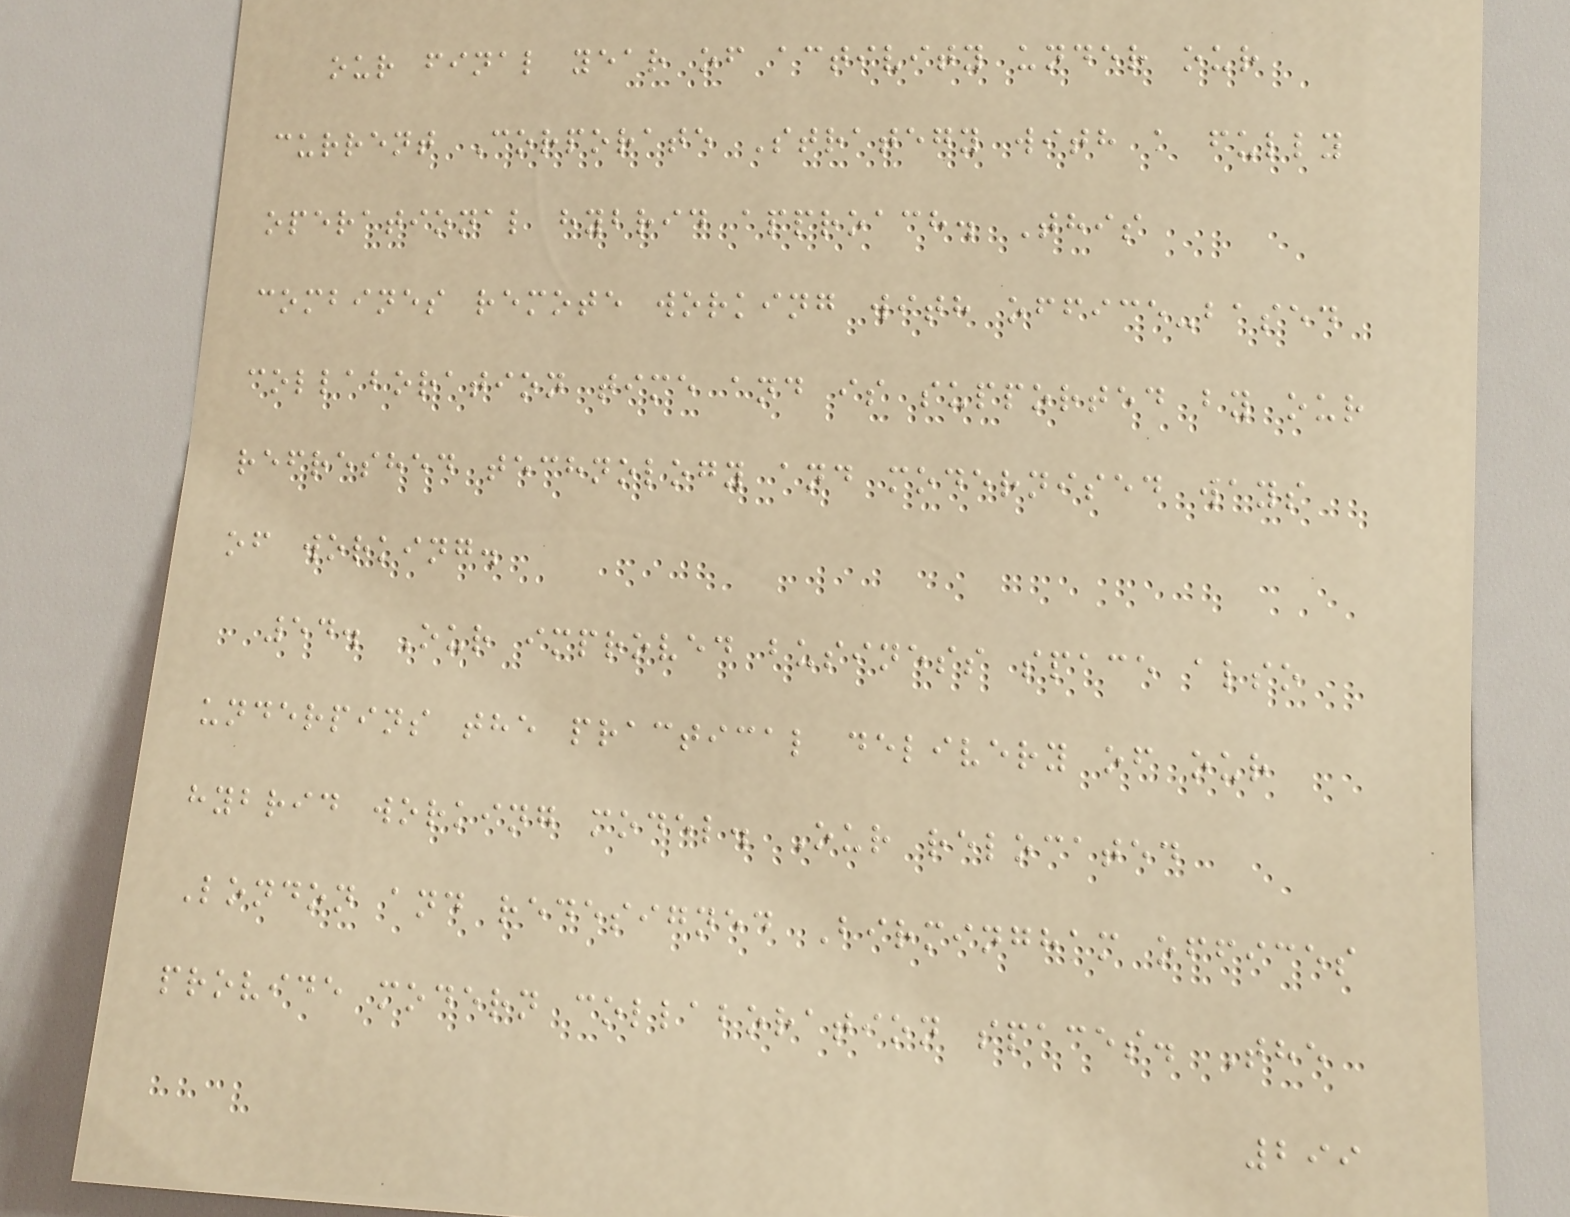our final year of activity under our
current Corporate Strategy with a fully
operational hybrid approach. This
combines remote working with office-based
collaboration time and is supported by our
refreshed technology and modernised ways
of working.
54. Our improved business space also
underpins the practical delivery of our
hybrid working model. Our relocated
London and redesigned Birmingham offices
provide modern collaboration spaces. The
299
